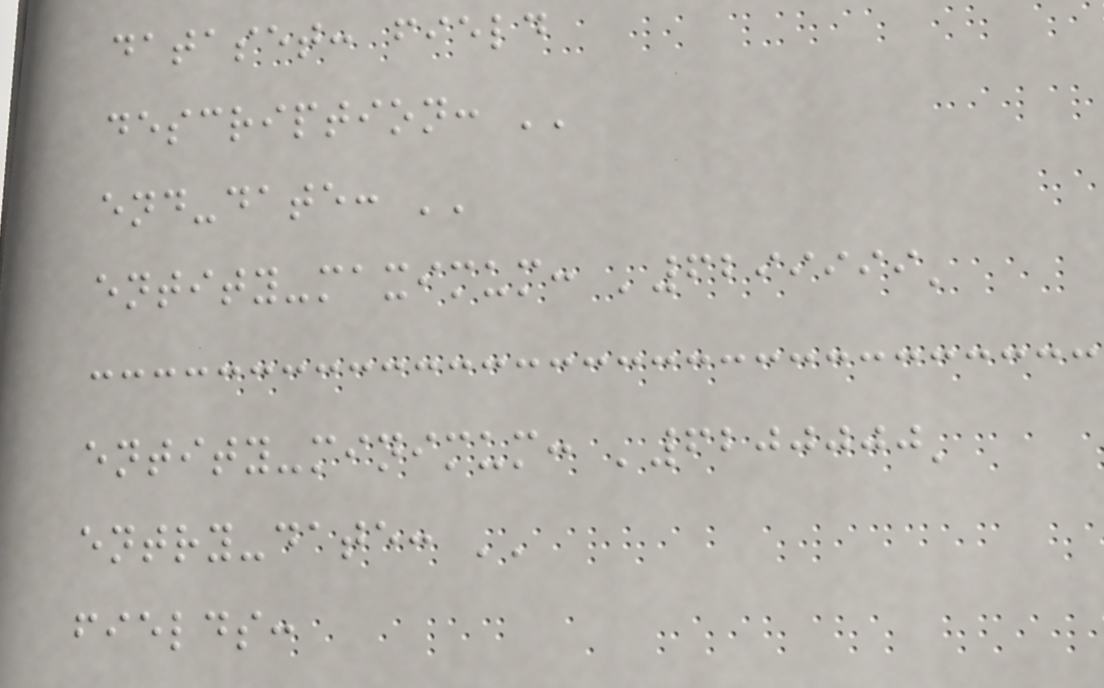dataset: field
description: ''
end-date: ''
entity-maximum: '6299999'
entity-minimum: '6200000'
entry-date: ''
fields:
